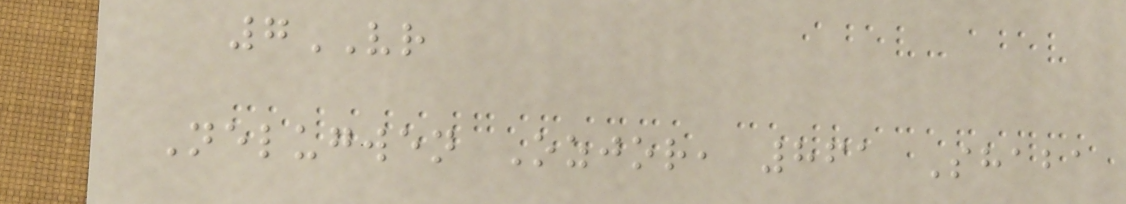7VR
Nelugwen Ozjor, 861 Shaba
